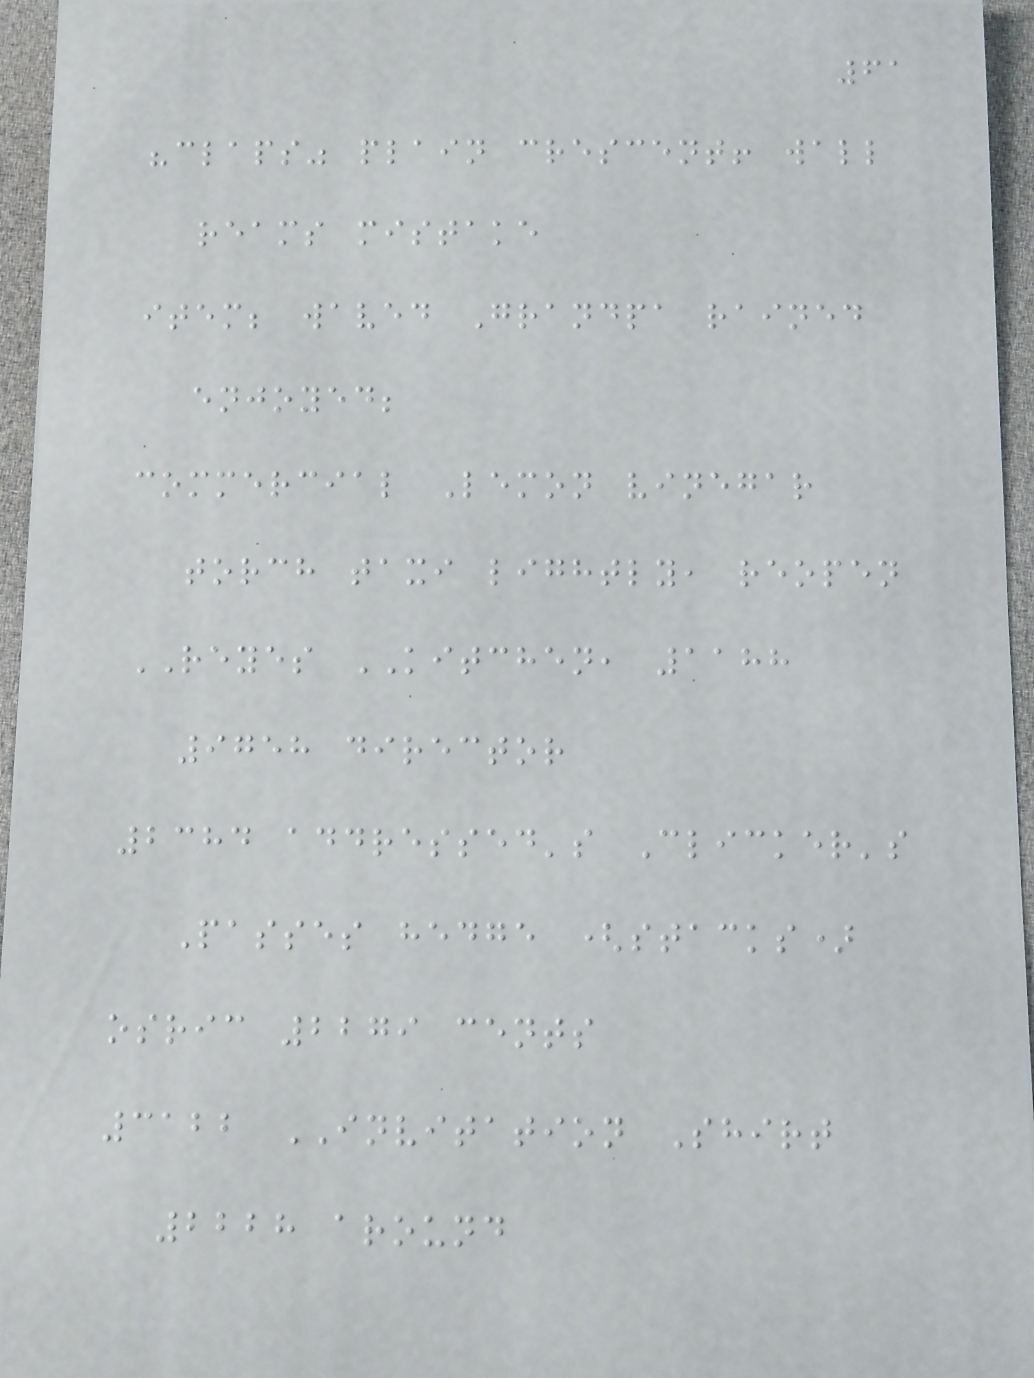61
"claps" plain crescent! wall
reams mistake
item; waved Grandpa rained
enjoyed;
commercial Lemon vinegar
torch taxi lightly, reopen
REYES KITCHEN, 1188
9758 director
2384 addressed's Clicker's
Passes hedge (stacks)
osric 2279 cents
3122 INVITATION Shirt
2228 around
